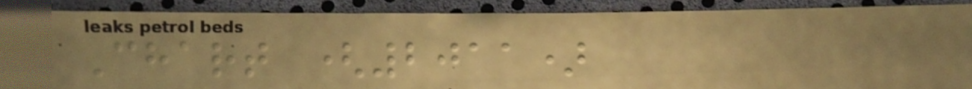Chart (2011)
